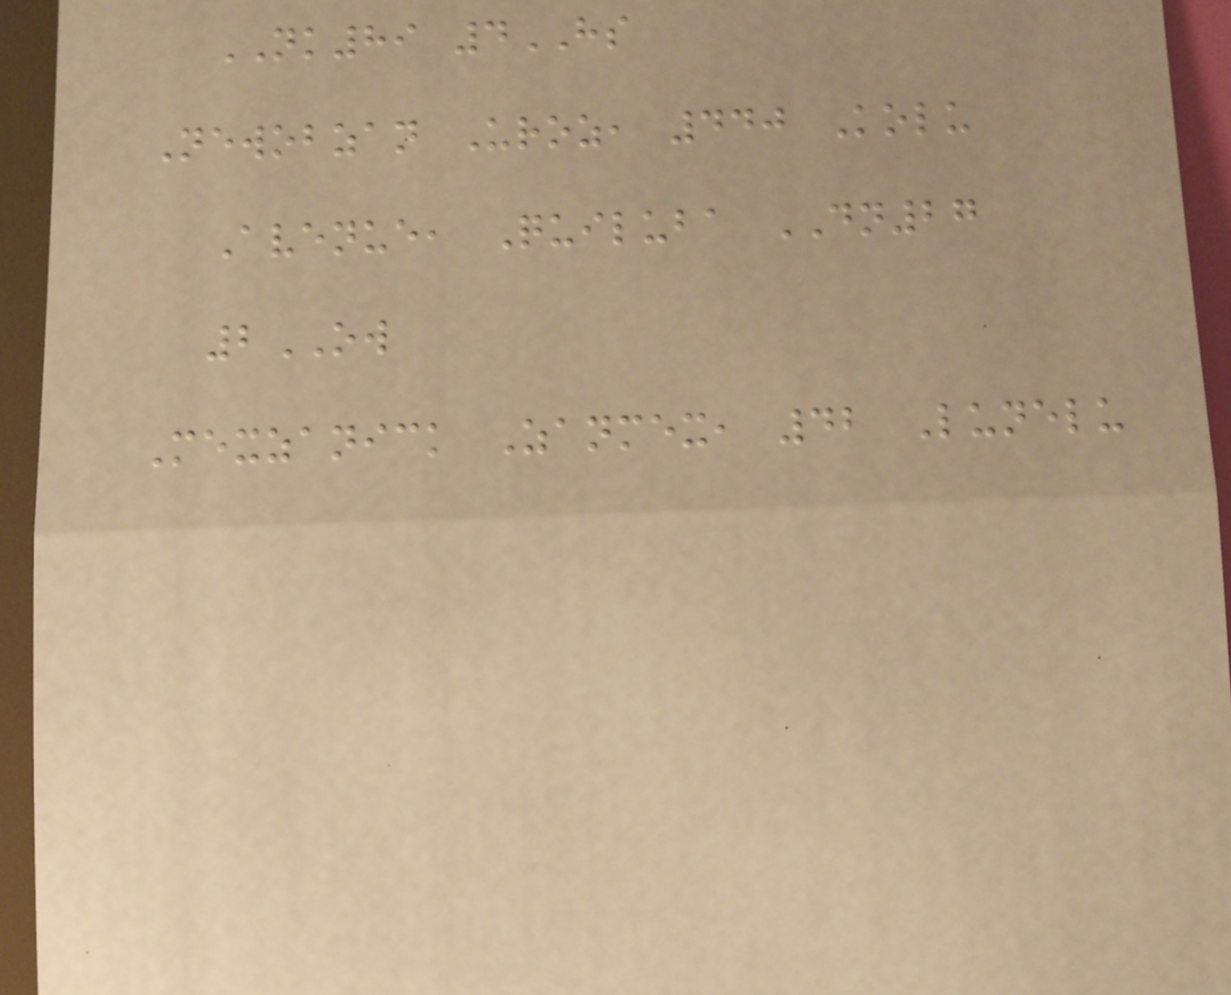NK89 4HS
Newobzan Uroz, 440 Kolu
Avenue, Quiluba DN27
2OW
Mexzanick Zanmex, 42 Lunelu
